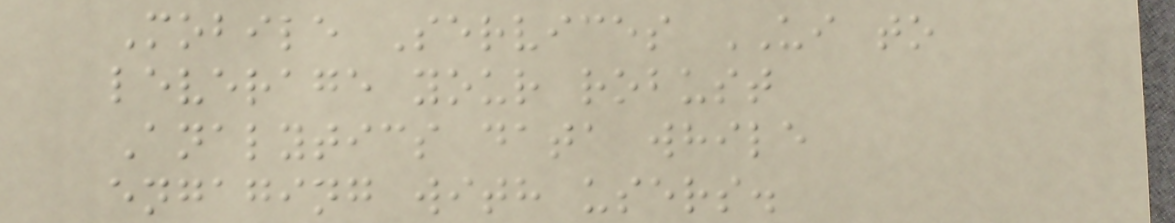Mobile Services UI to
leverage your robust
Analytics data while
engaging with users.
